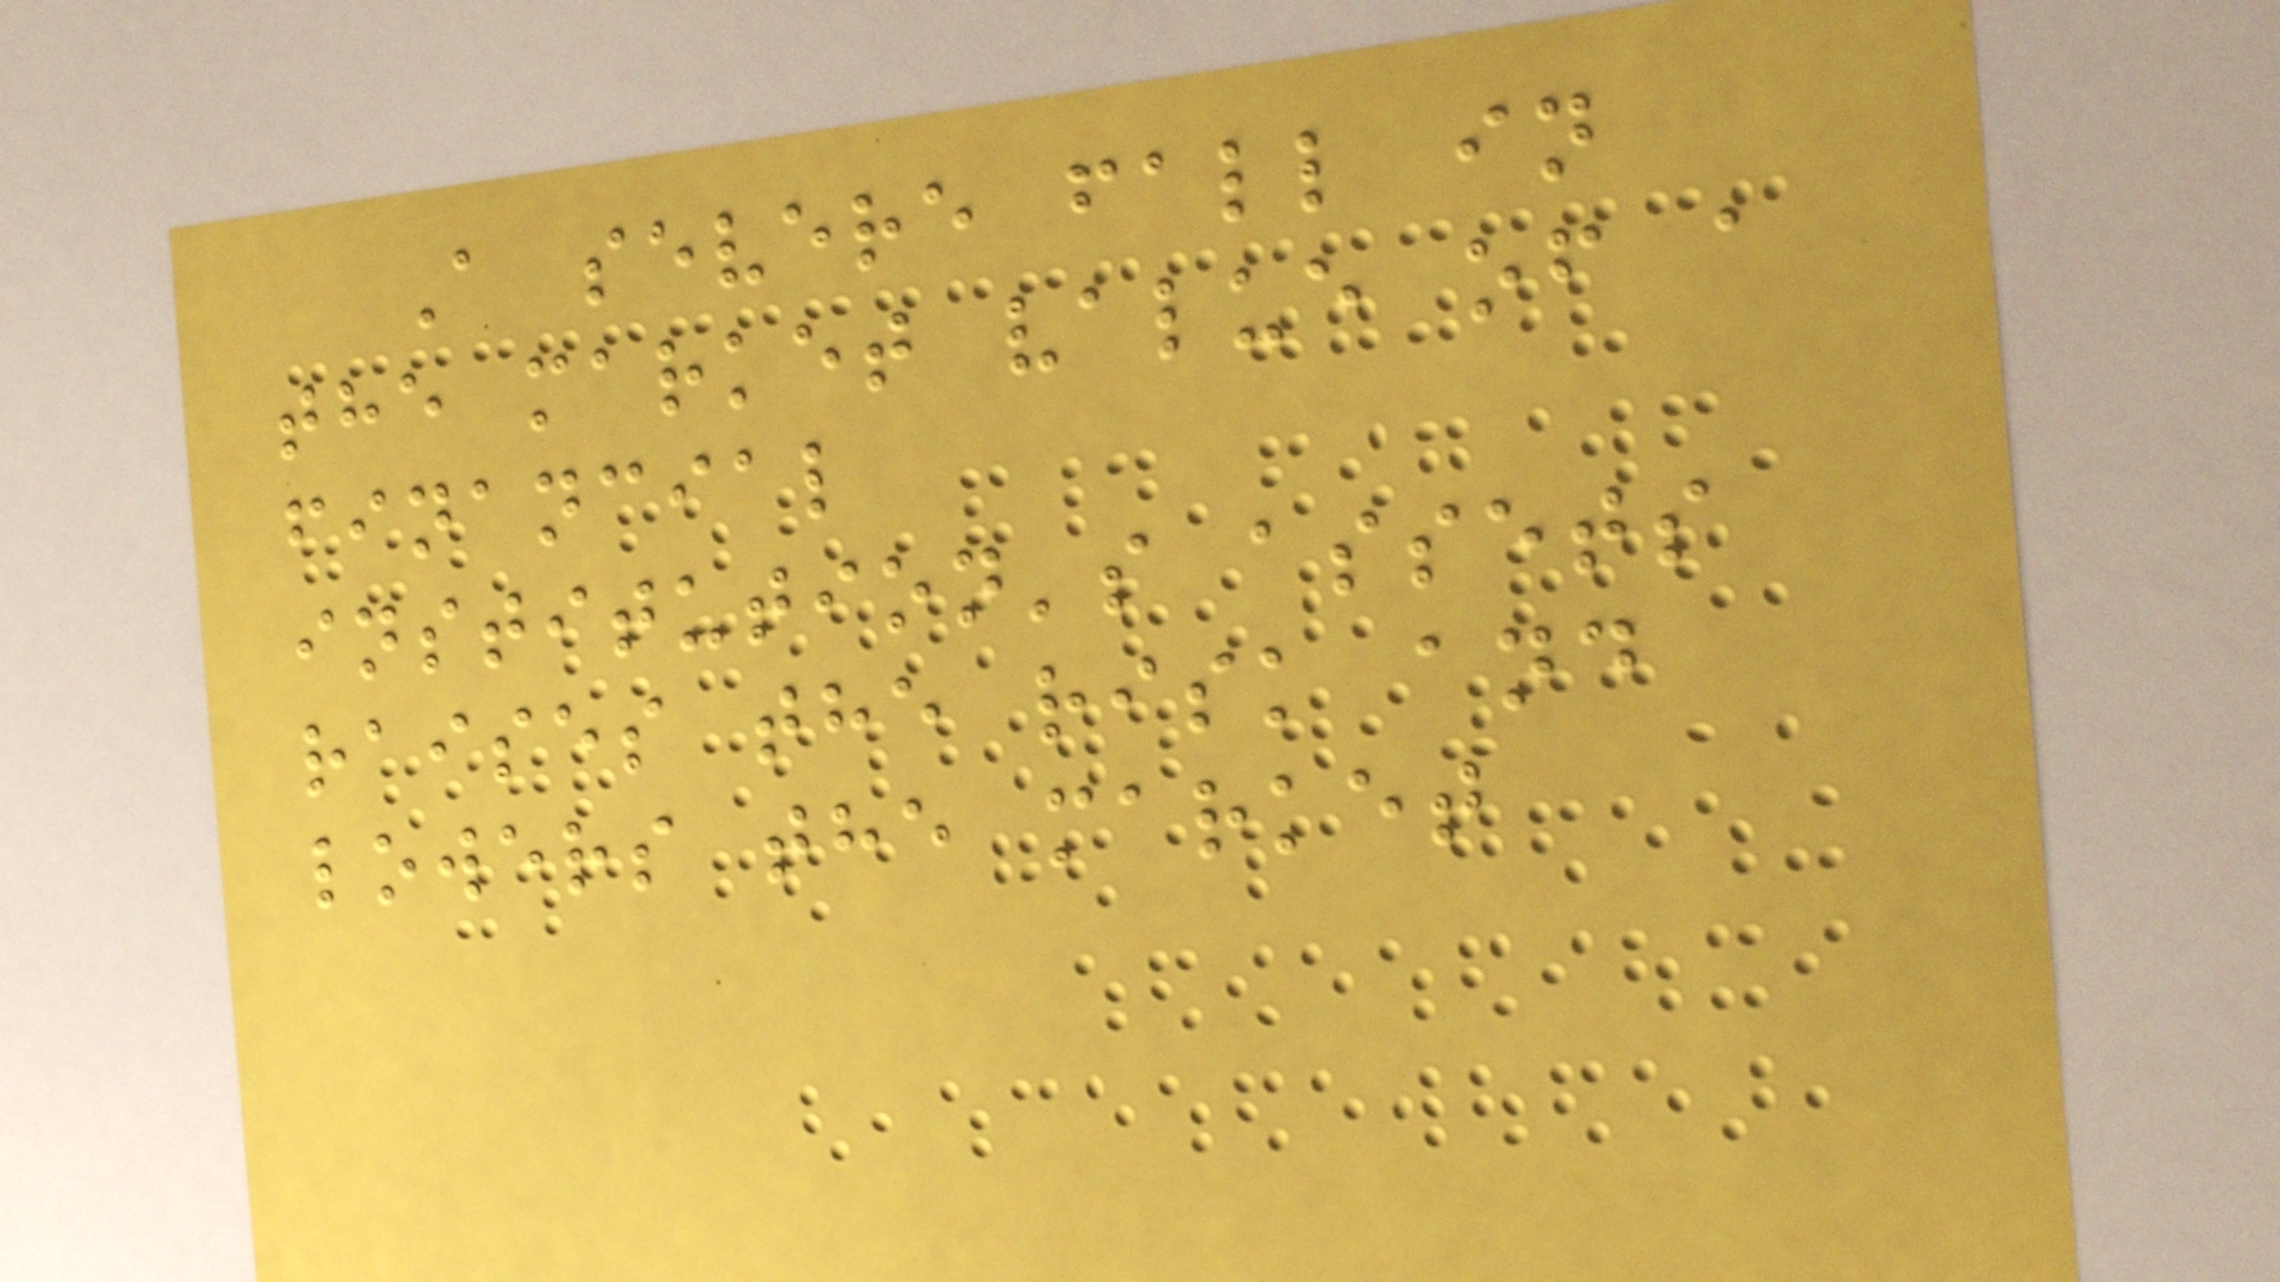A severe fall in
the market value of a
financial
institution's assets
raises the risk and
lowers the market
